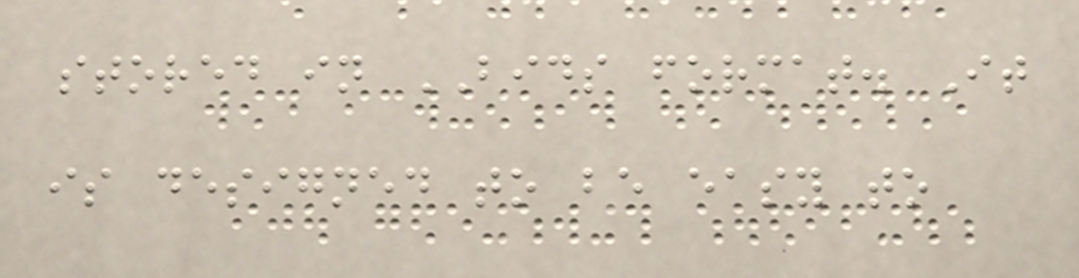stored in BIDS format. It
is designed to be easy to
